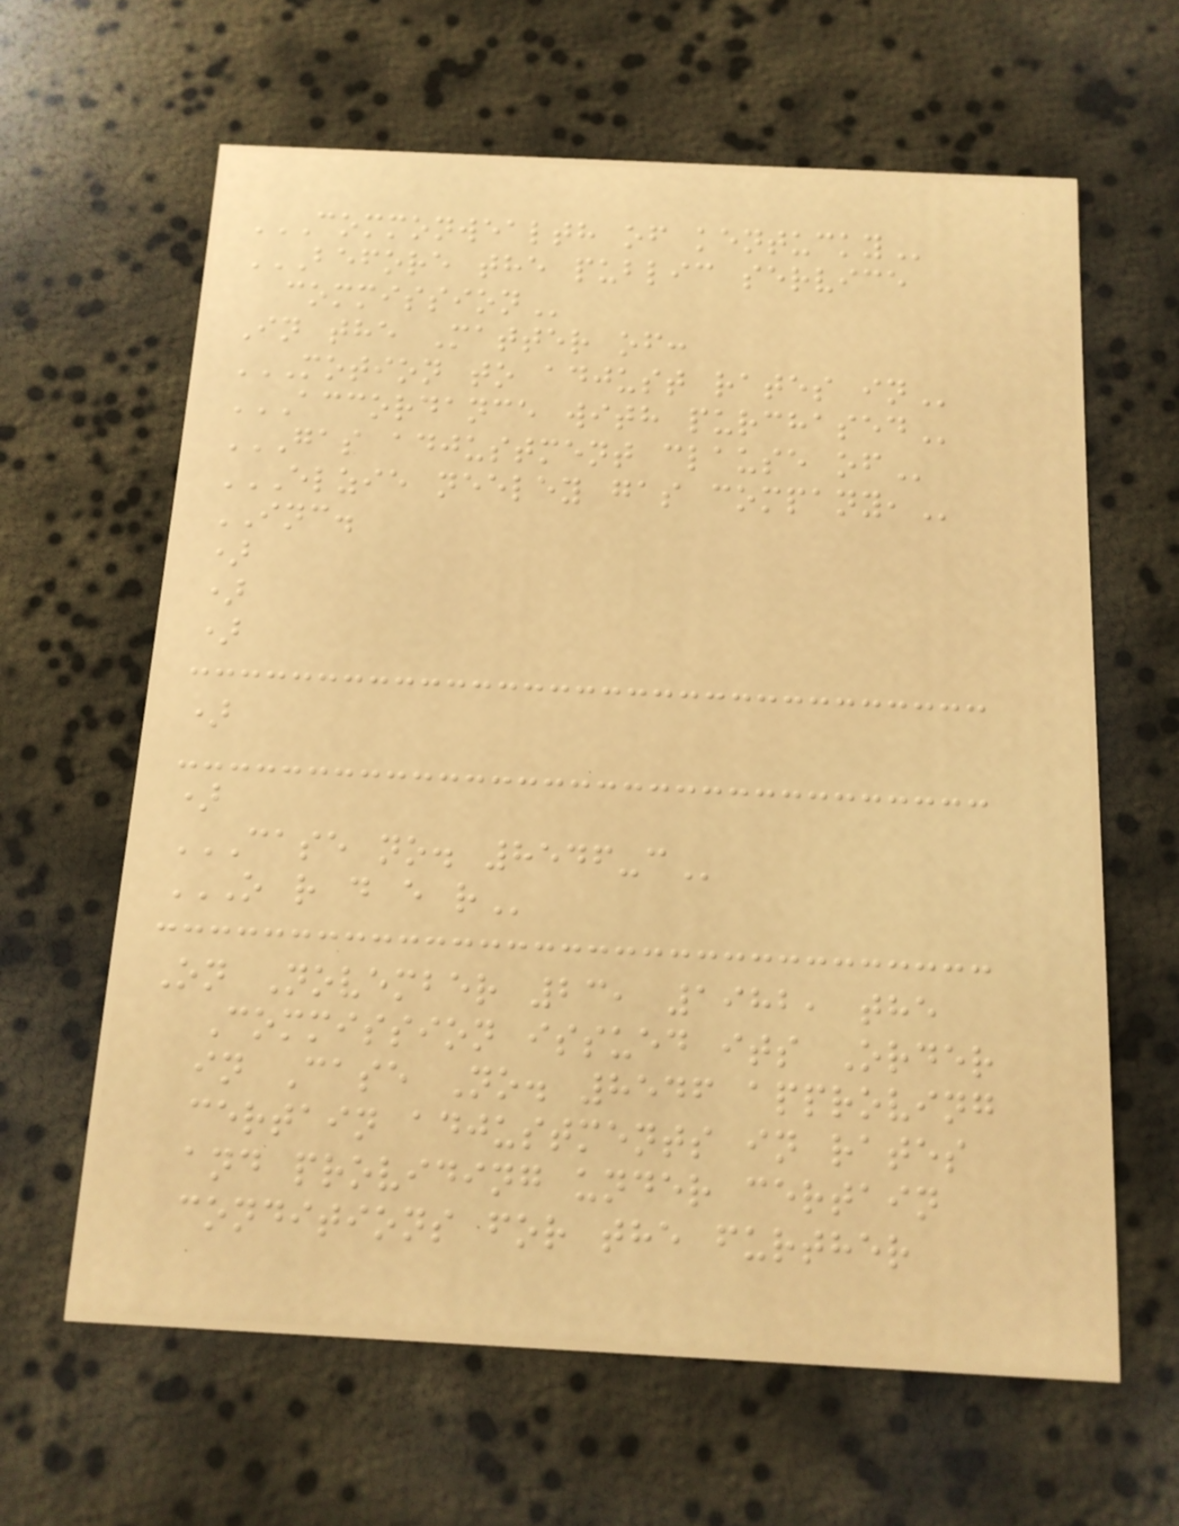COMMONWEALTH OF KENTUCKY
BEFORE THE PUBLIC SERVICE
COMMISSION
In the Matter of:
MOTION TO ADJUST RATES IN
ACCORDANCE WITH PURCHASED
GAS ADJUSTMENT CLAUSE OF
ELZIE NEELEY GAS COMPANY,
INC.
)
)
)
)
)
CASE NO. 8546-C
O R D E R
On November 23, 1982, the
Commission issued its Order
in Case No. 8546 approving
certain adjustments in rates
and providing under certain
conditions for the further
